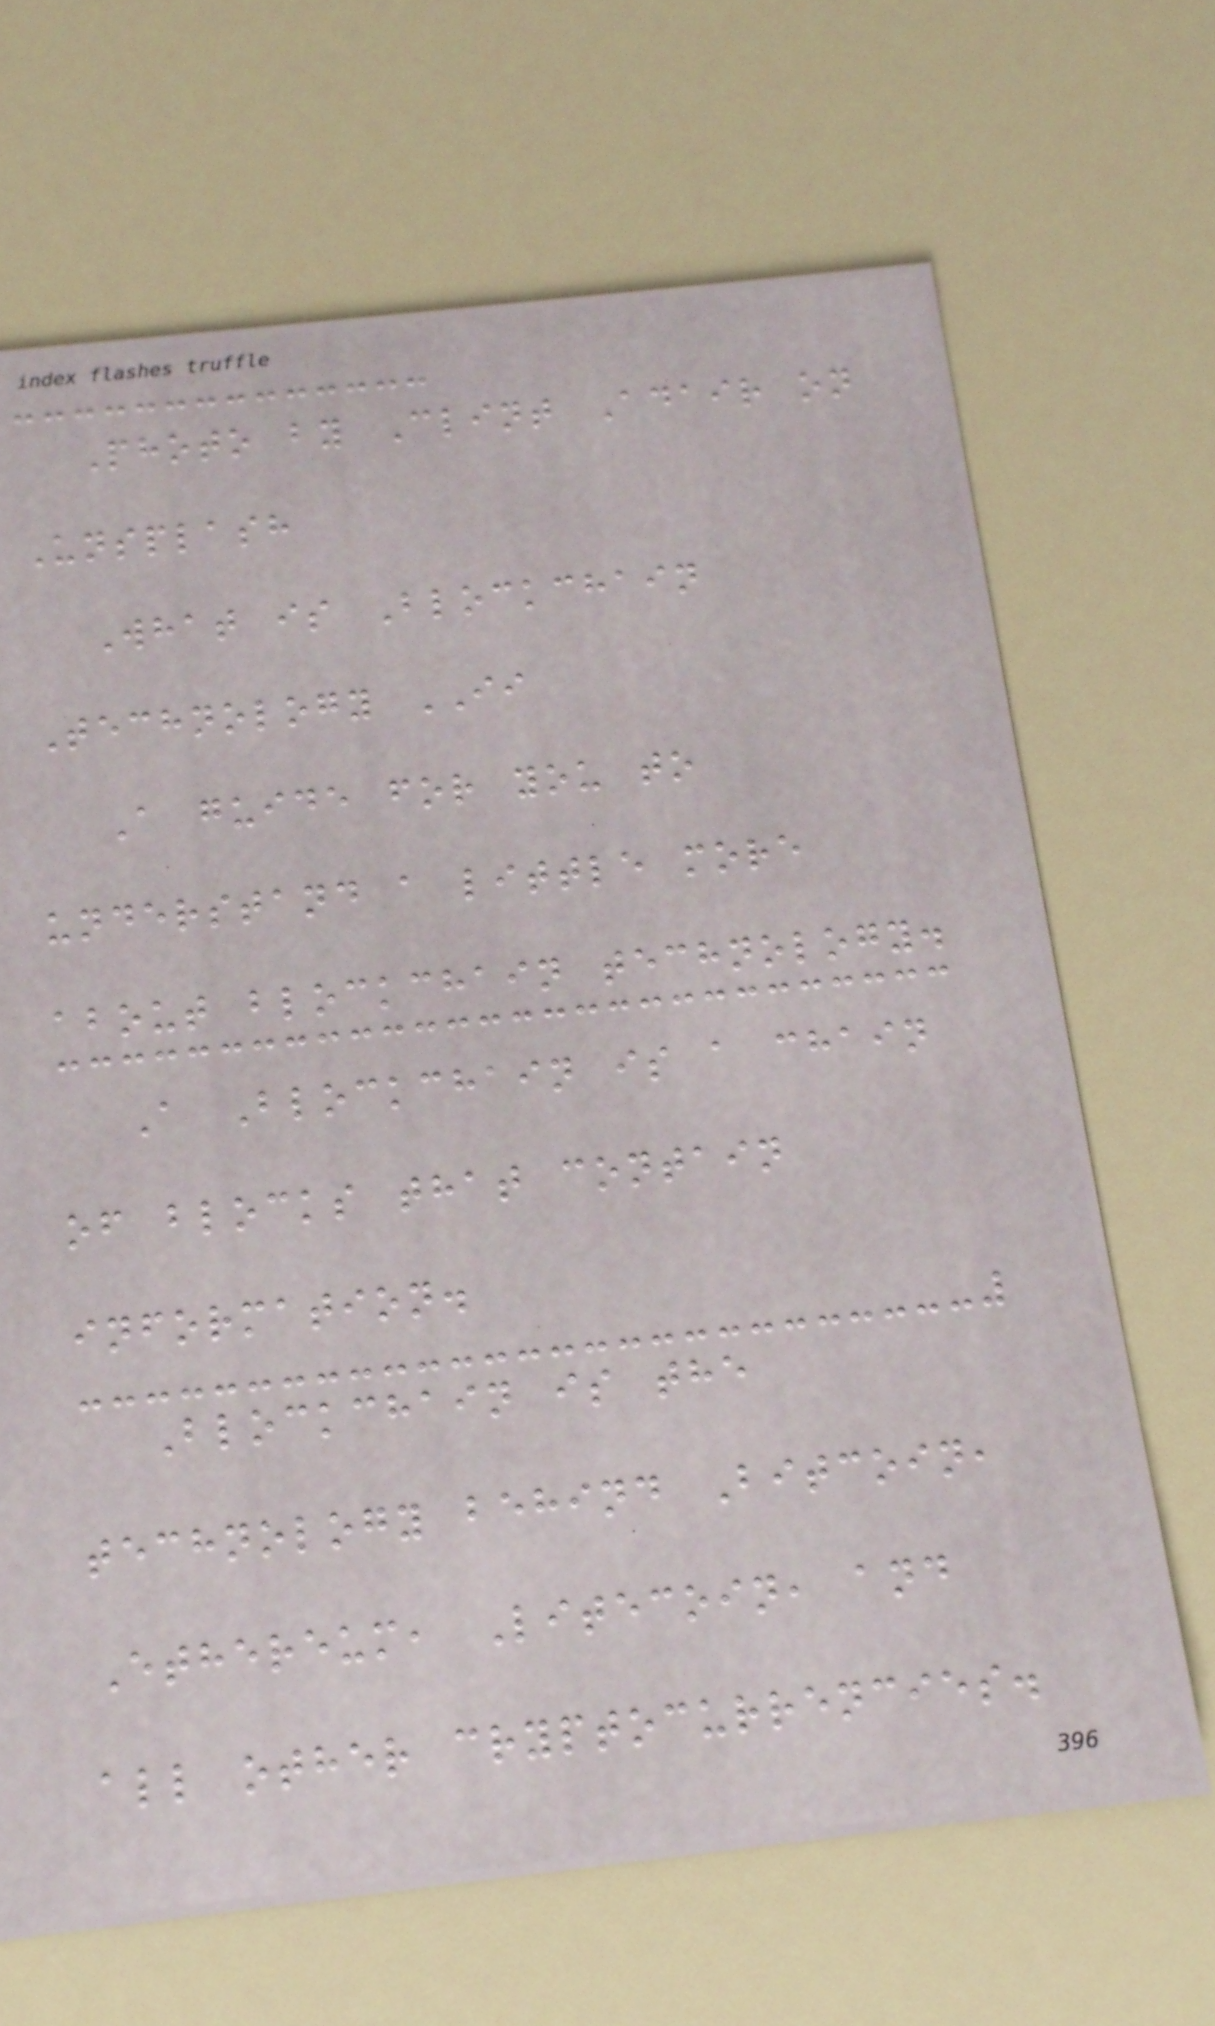Photo by Clint Adair on
Unsplash
What is Blockchain
Technology II
A guide for you to
understand a little more
about blockchain technology.
A Blockchain is a chain
of blocks that contain
information.
Blockchain is the
technology behind Bitcoin,
Ethereum, Litecoin, and
all other cryptocurrencies.
